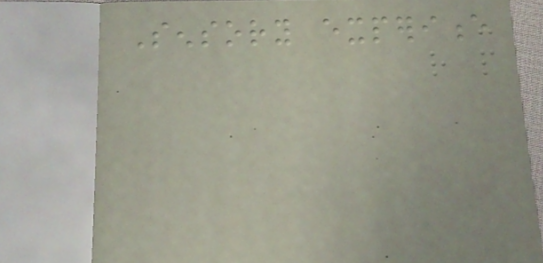Sensory experience
